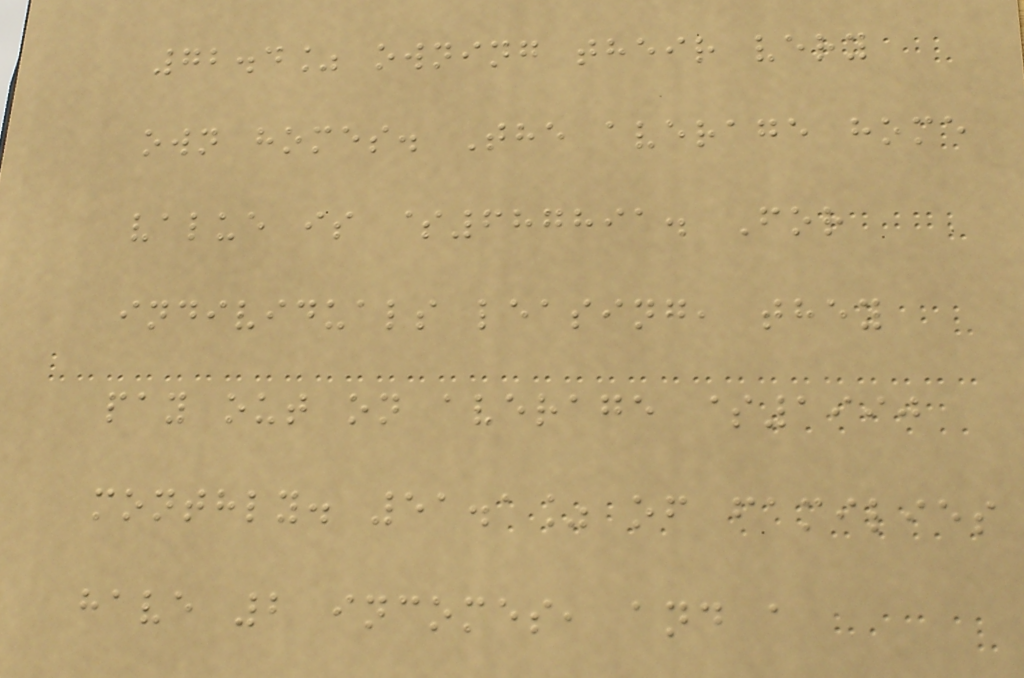72.4% owning their very
own homes. The average home
value is $687891. For
individuals leasing, they
pay out on average $1990
monthly. 51.1% of families
have 2 incomes, and a
